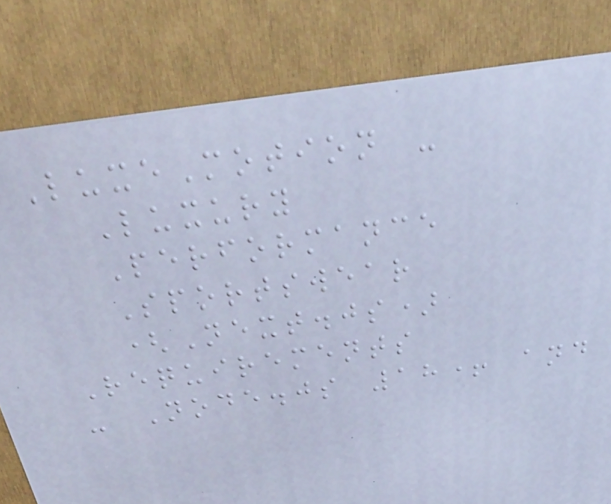LuxeMotion -
Luxury
Performance
Sportswear
(Next.js)
Requirements
- Node.js 18+ and
